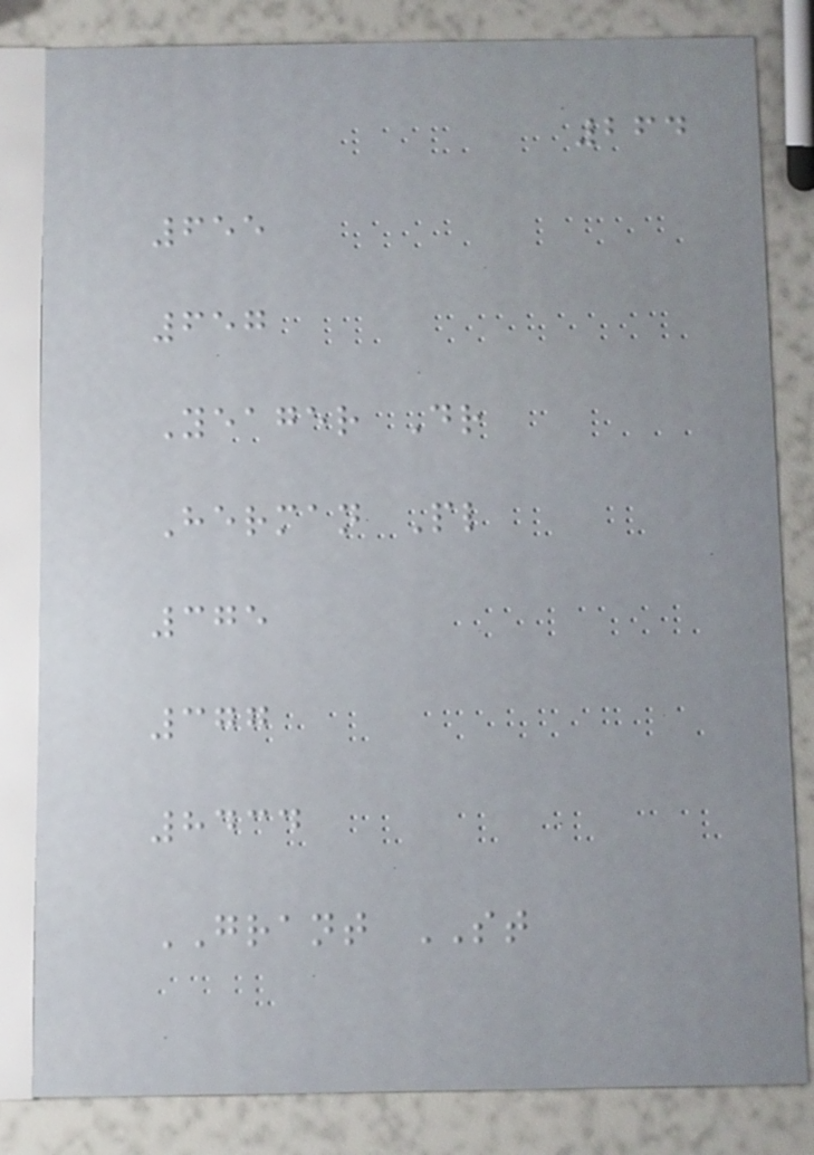264
655
657
Yeager Dr
Herman Pl
375
377
8434
GRANT ST
